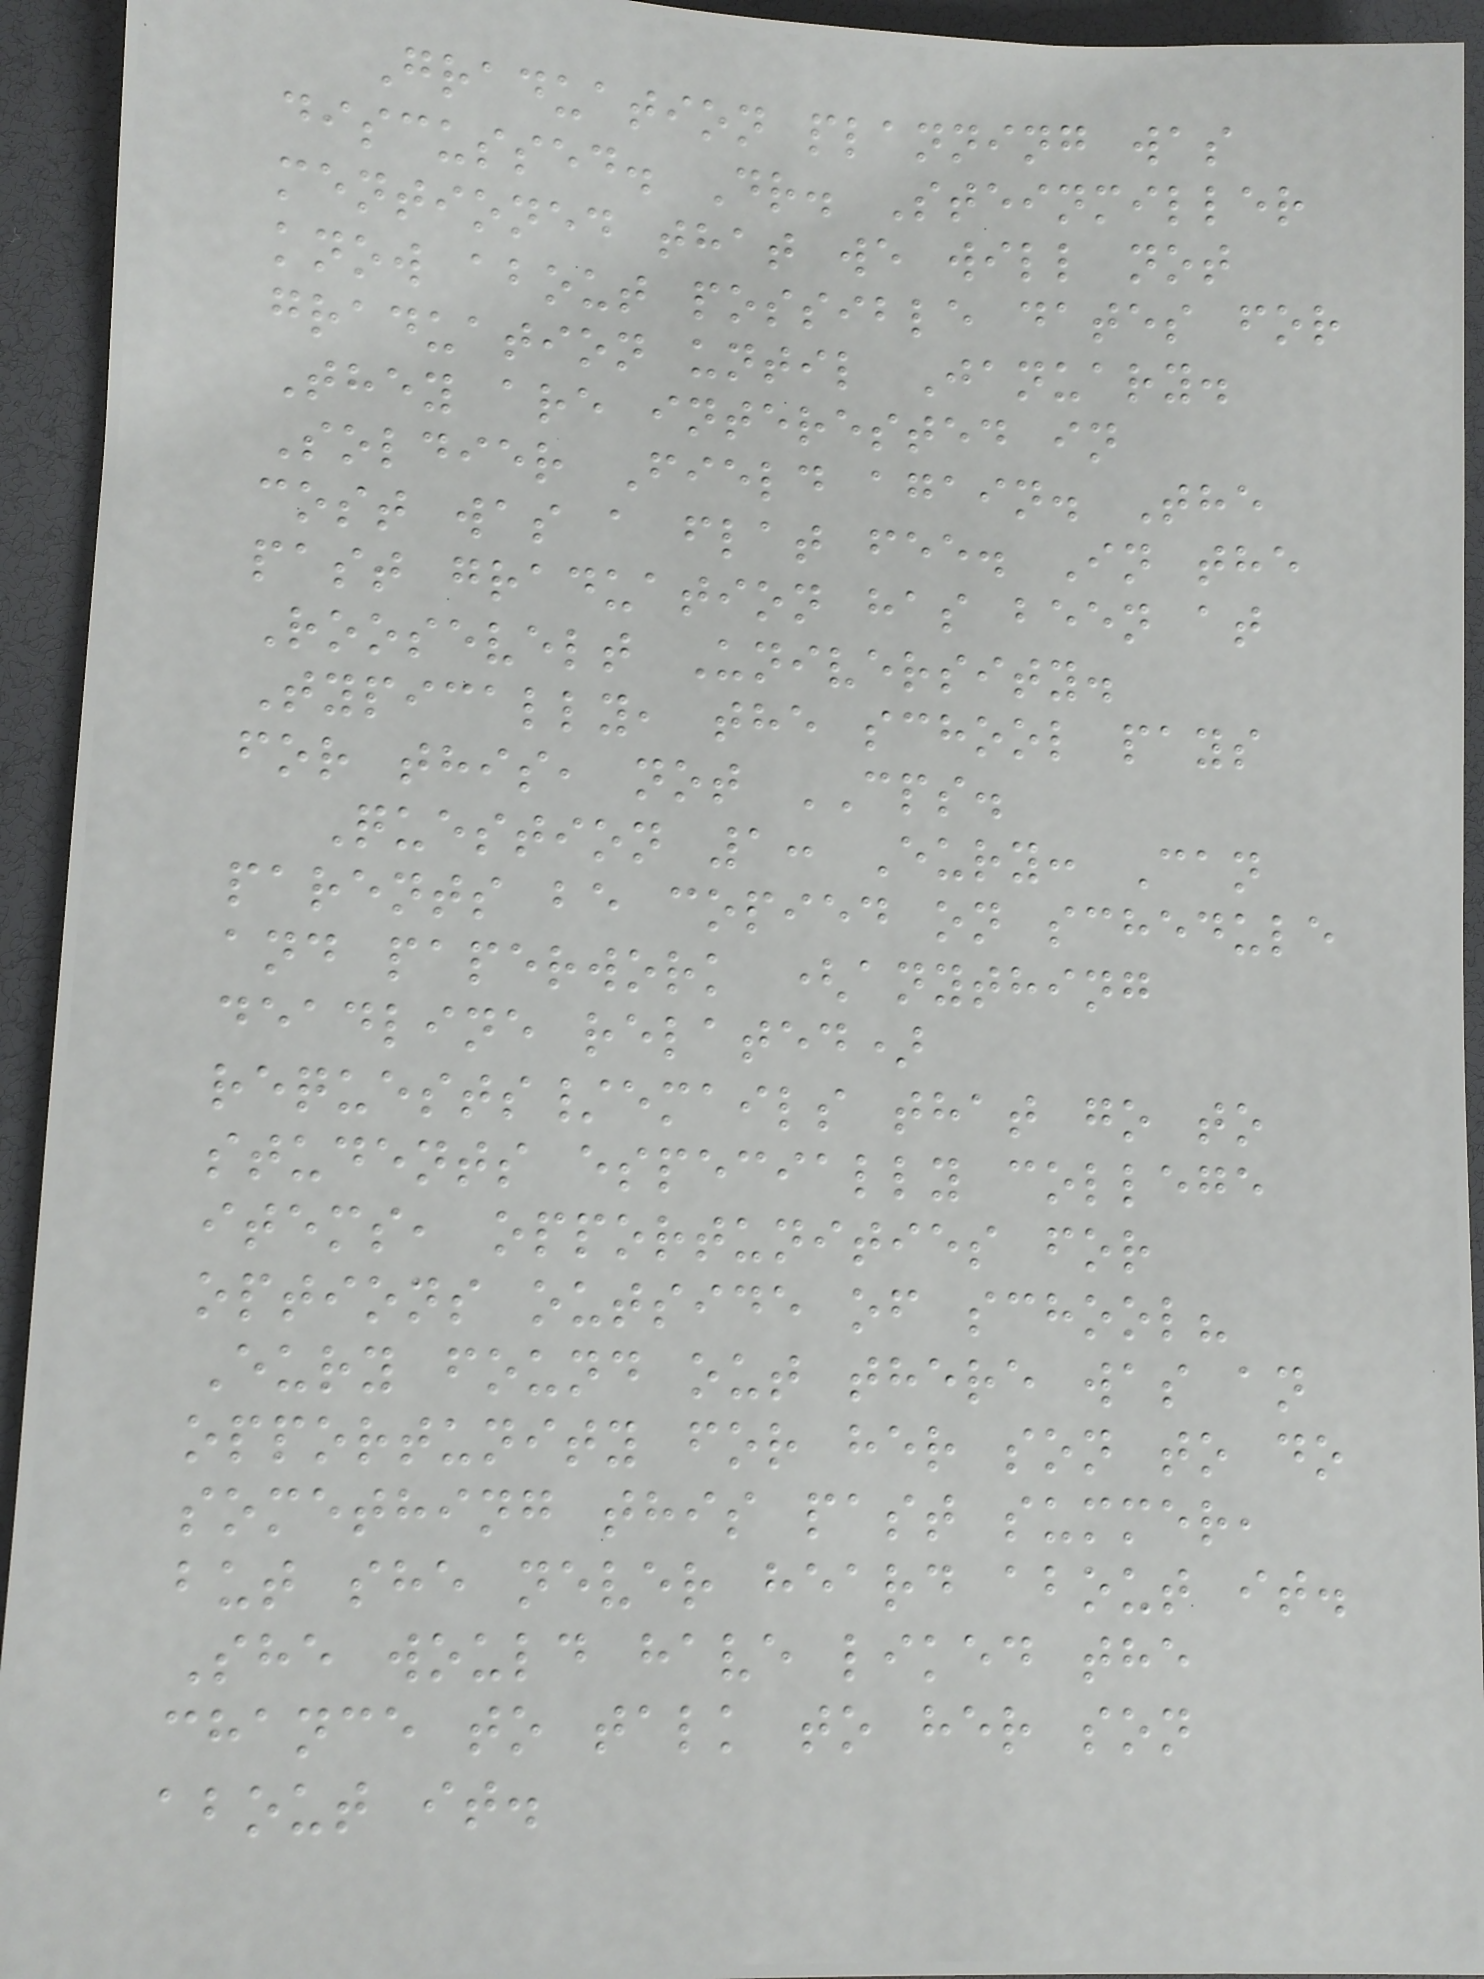Graduation planning was
discussed. Dr. Steinmiller
mentioned that we will not
know about possible dates for
graduation until January.
They are interested in
Soldier Field again. The
cost was a flat fee. In the
past graduation has been at
Roosevelt University.
Typically, the school pays
for this, not CPS.
Question 1: Eury: Can
parents be copied on schedule
and paperwork (anything
deadline related)
requests/emails that go to
students especially college
items, opportunities for
options outside of school?
Eury found out there was an
opportunity for her son to do
something this past summer,
but she never heard about it.
She would have liked the
chance to talk to her son
about it.
